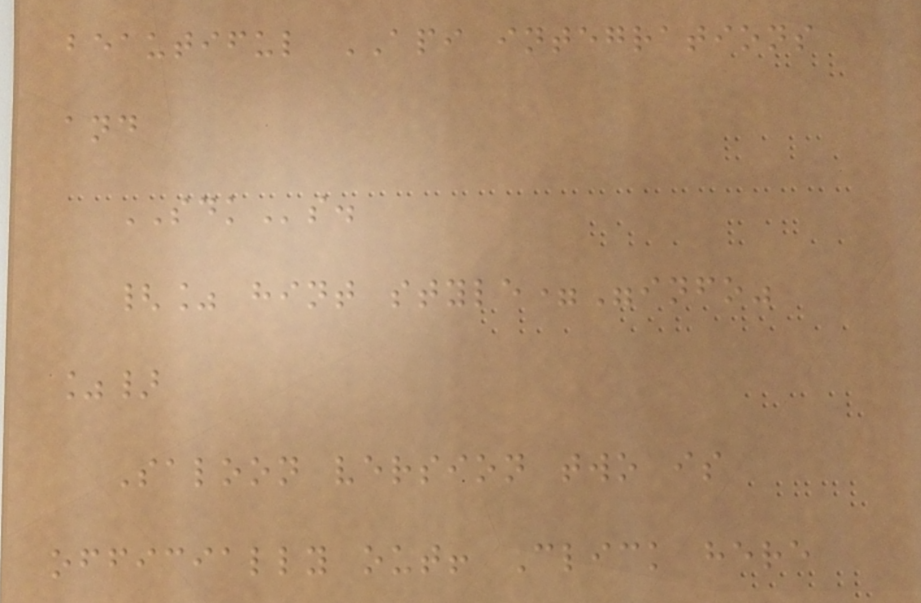beautiful API integrations
and
SDKs.
{% hint style="info"
%}
Saloon version two is
officially out! Click here
